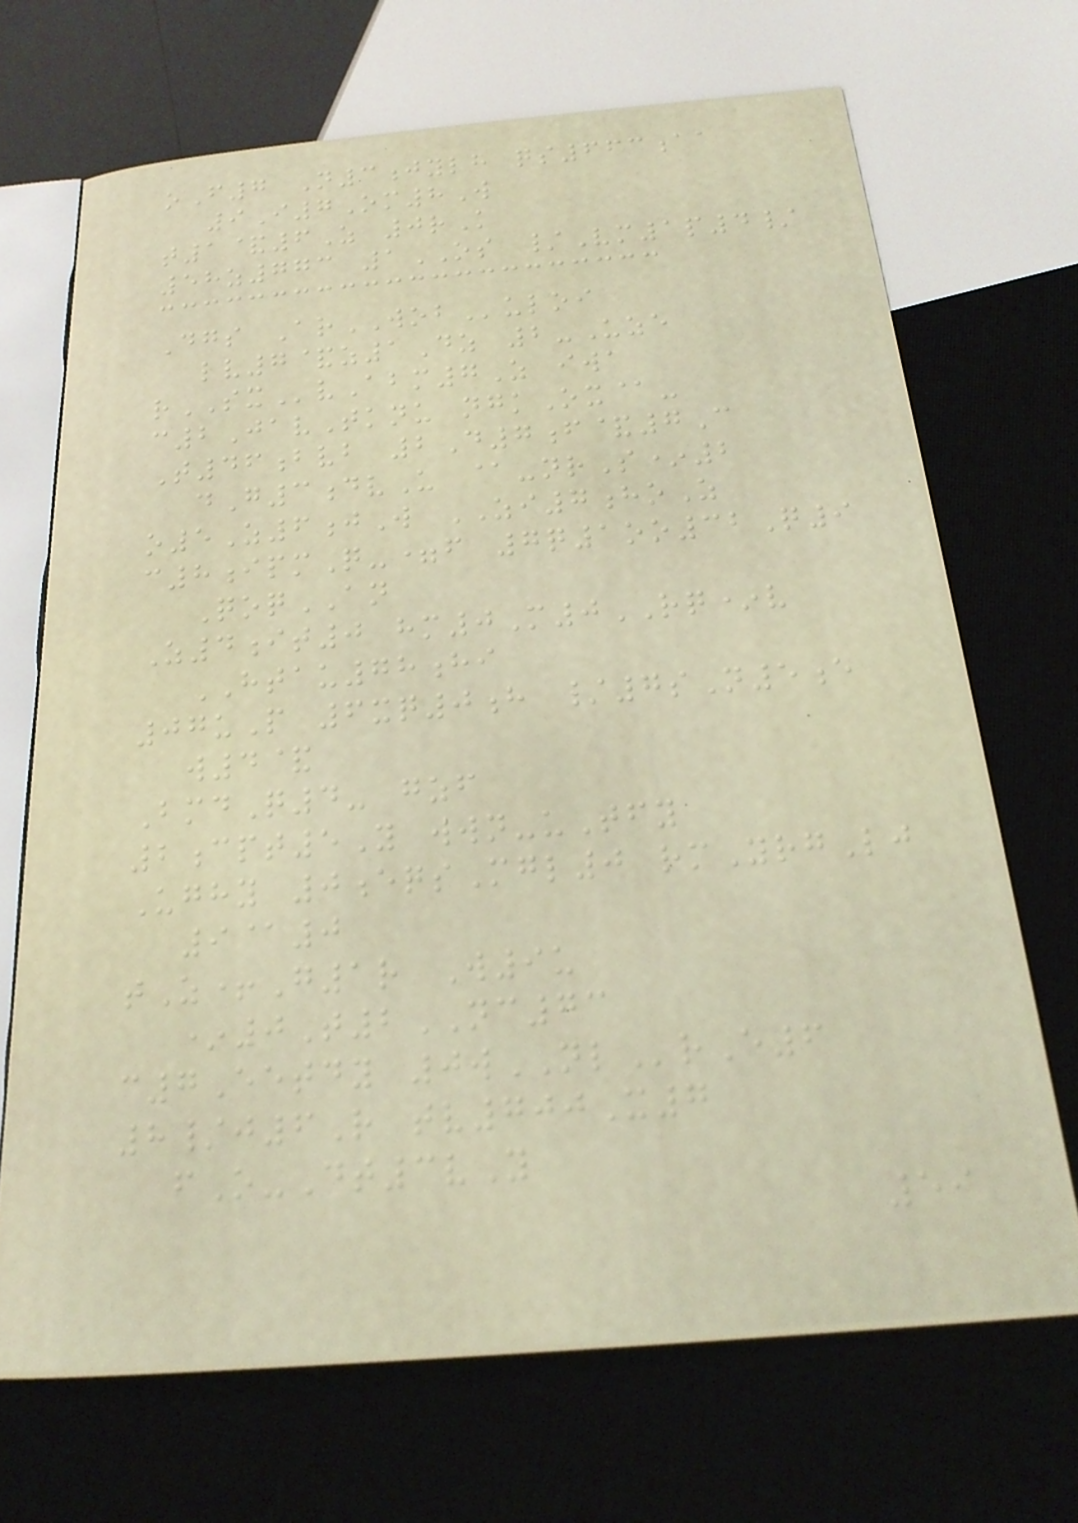oF7 N3jylh qs663aa
9I7Om8W
t1&6Z 0rK
58z773 1OS /Vm1p4/
Dgs ArWOBuloi
lv7&z1Dz 2-Uze
rSXvAbm7Z iwa
c2JavTknu ngkOx@-
T46bvb 2D7f&7C
dG3dvU @-nrS*2
o5Z6jW ZI7hoZ
c8ipmQ-=f 7q1oo32Q9
QoqAN
Z4it0 hm0M0RQ*v
HTAU78hi
07uP 6xq0h /7sN5e
w4&
BmdQ4- gzf
2cpt5Y wwn-uTfy
Ughy 0eqsMgl0 rmYrgLj
9@0
tZ+G1r W9u
*0T2NC73
c7Eetdy 0wNLrE6
8/j6R tv700X7
fO-Dt3vY
59
